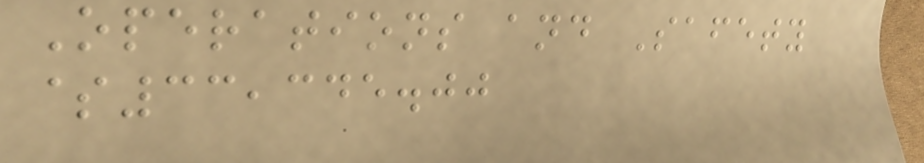Operations and Safety
$33,345.00
